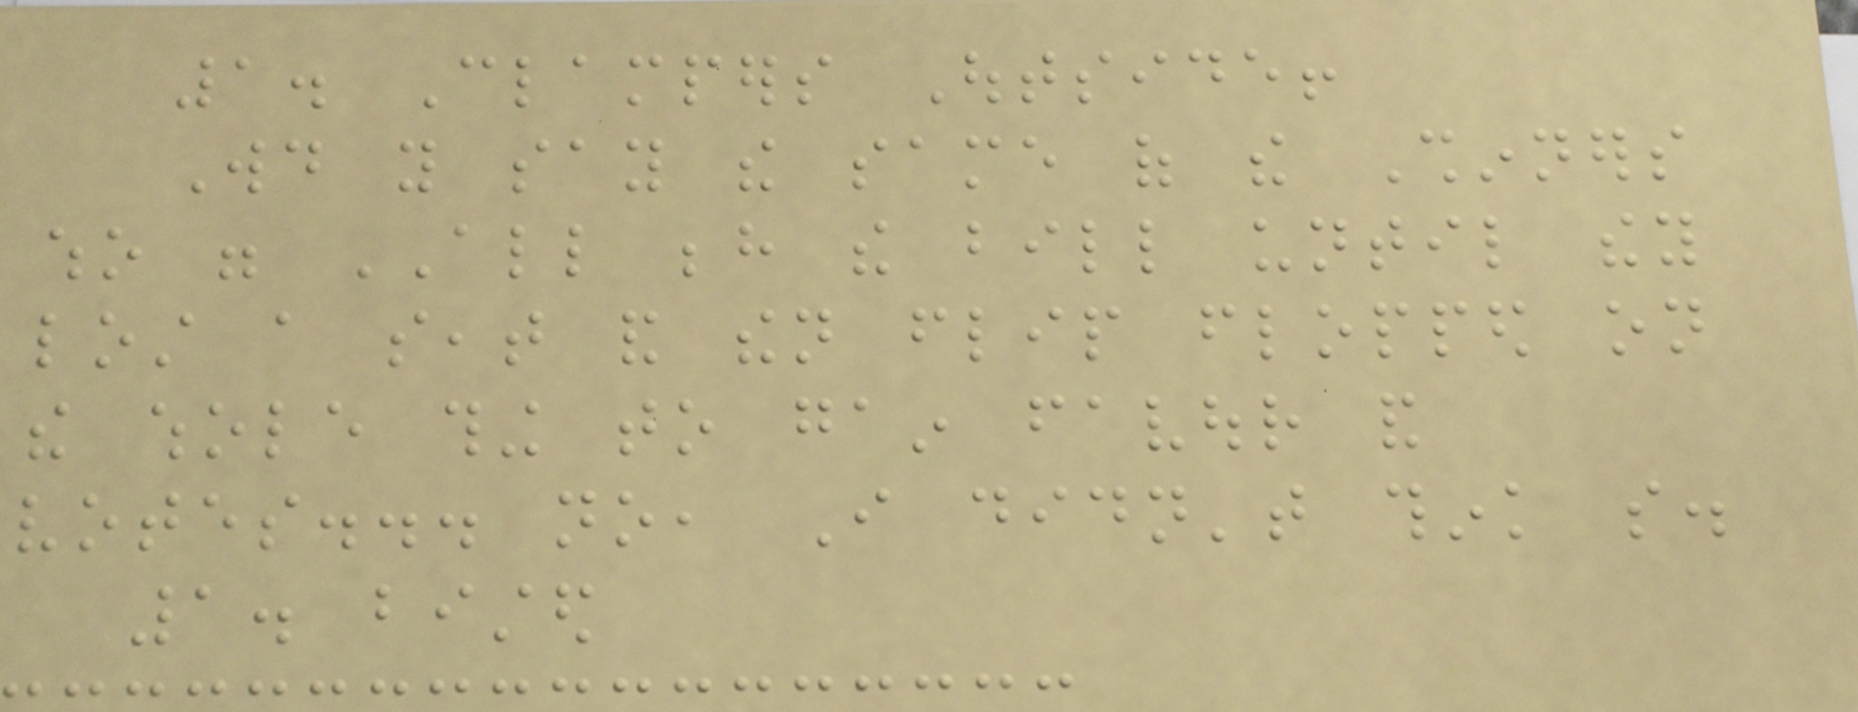1. Clampers Outside!
Would you say the same of the Shinners
who were ALL behind the bill until they
lost a seat and then flip flopped on
the whole thing to gain favour and
votes... no, I didn't think so.
1. bisted
